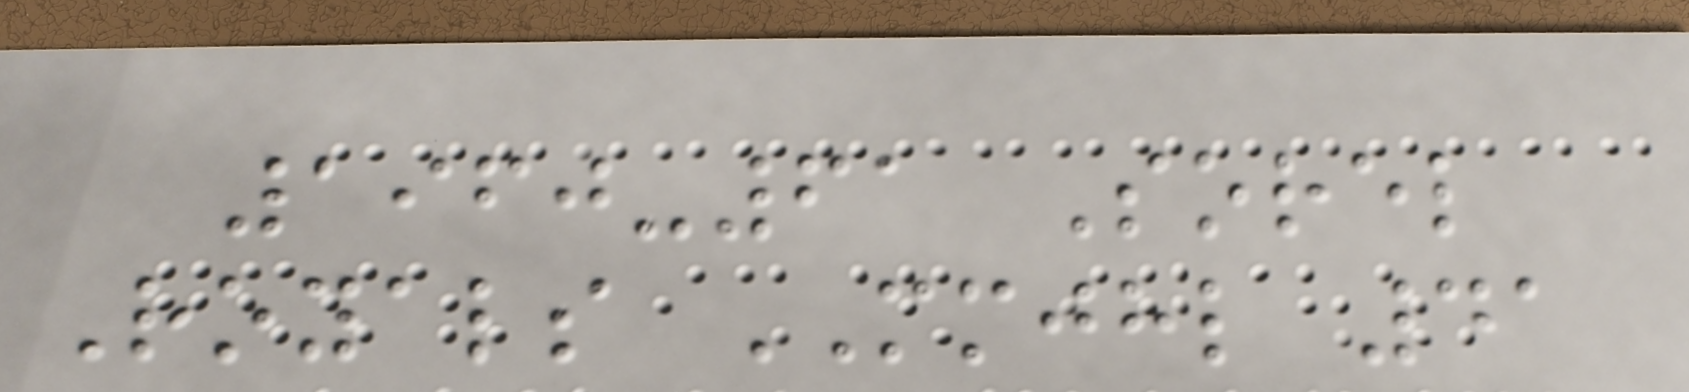1960-61 Sorel
Royals MMJHL 41
